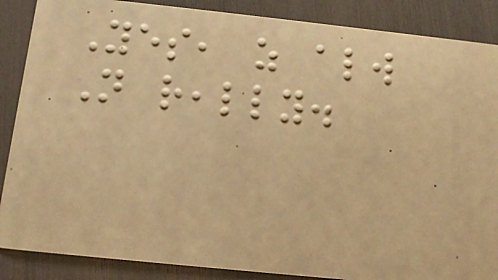Yes, as always
Not really.
